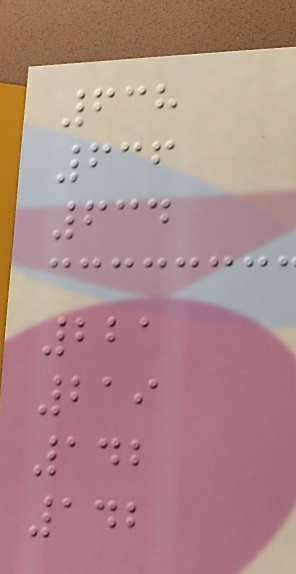638
636
634
221
219
142
142
